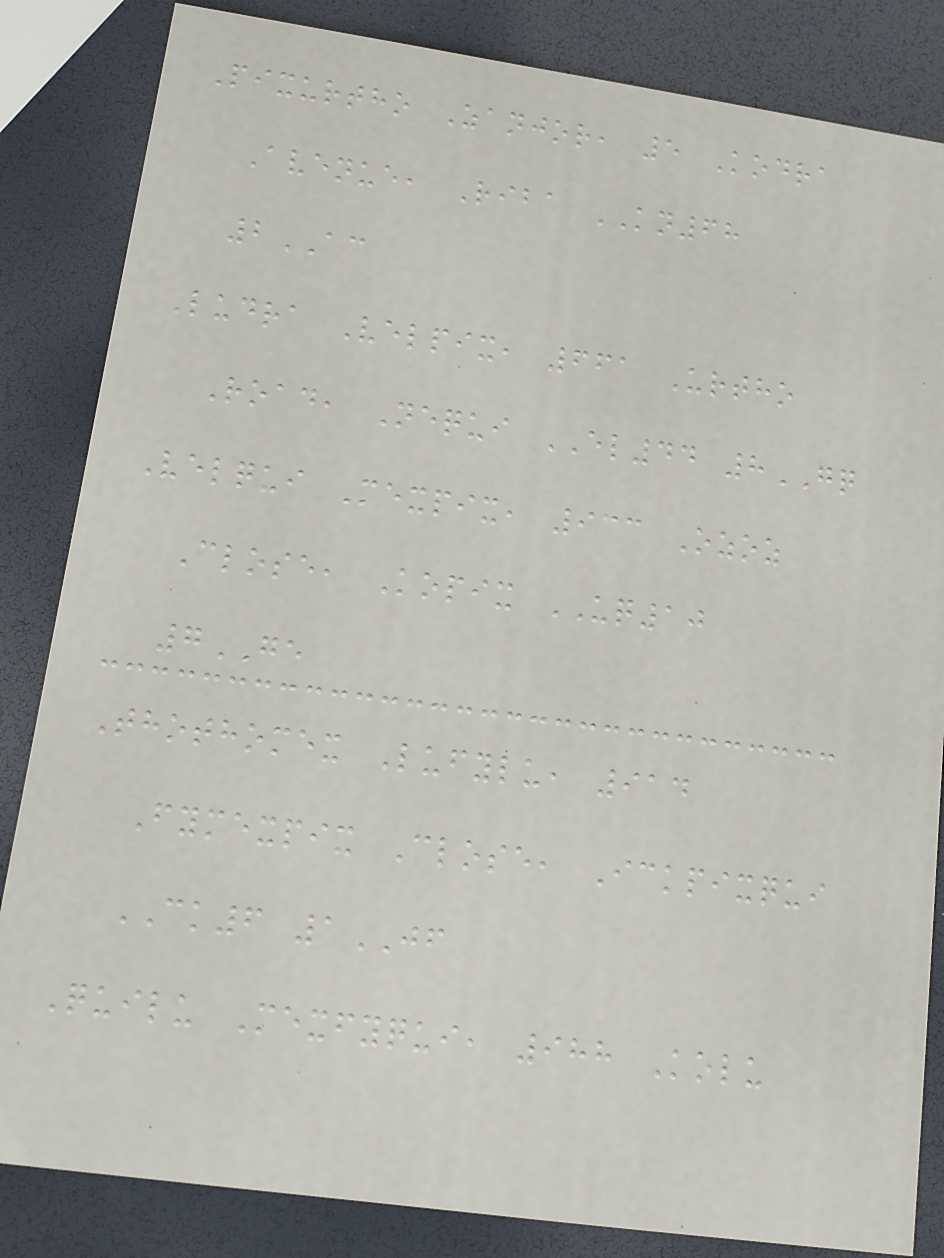Pixurtho Zanjor, 5 Kodra
Avenue, Riba KN68
2AC
Ludra Velpix, 661 Urtho
Road, Nequi EL44 8GQ
Velqui Mexpix, 933 Ozoz
Close, Kopix UQ10
7GE
Thothomex Lufylu, 914
Fymexpix Close, Ickpixqui
CK6 1JF
Quilu Mexfyqui, 988 Kolu
